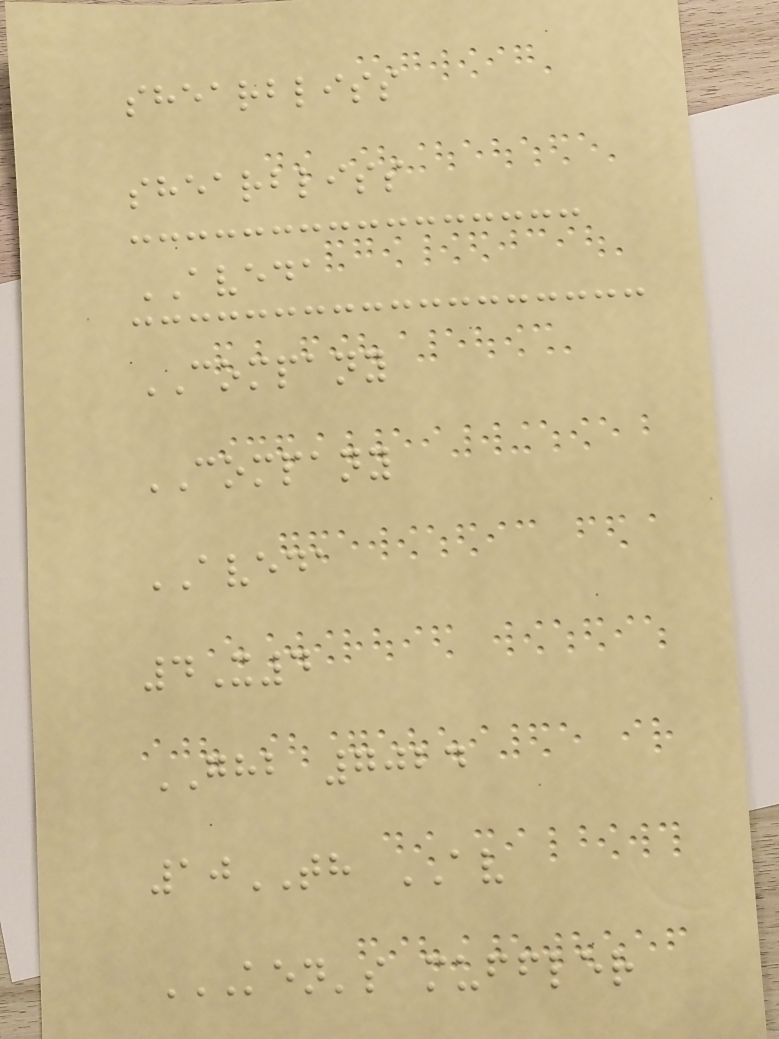shearbliss
shearbliss
AVEDA
COMPANY
COMPANY
AVEDA
4X4
GHB 7024
10TH AV
KEN'S MUFFLER
